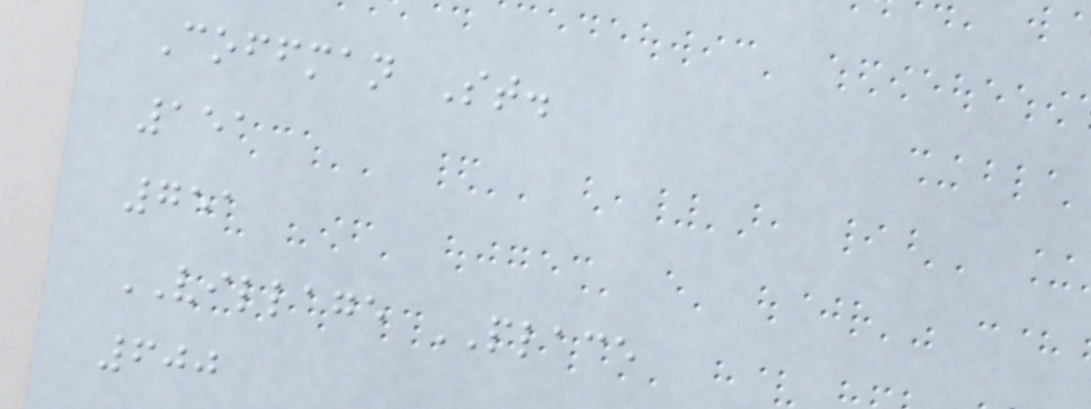Coffman St.
151
751
VILLAGE PLACE
600
